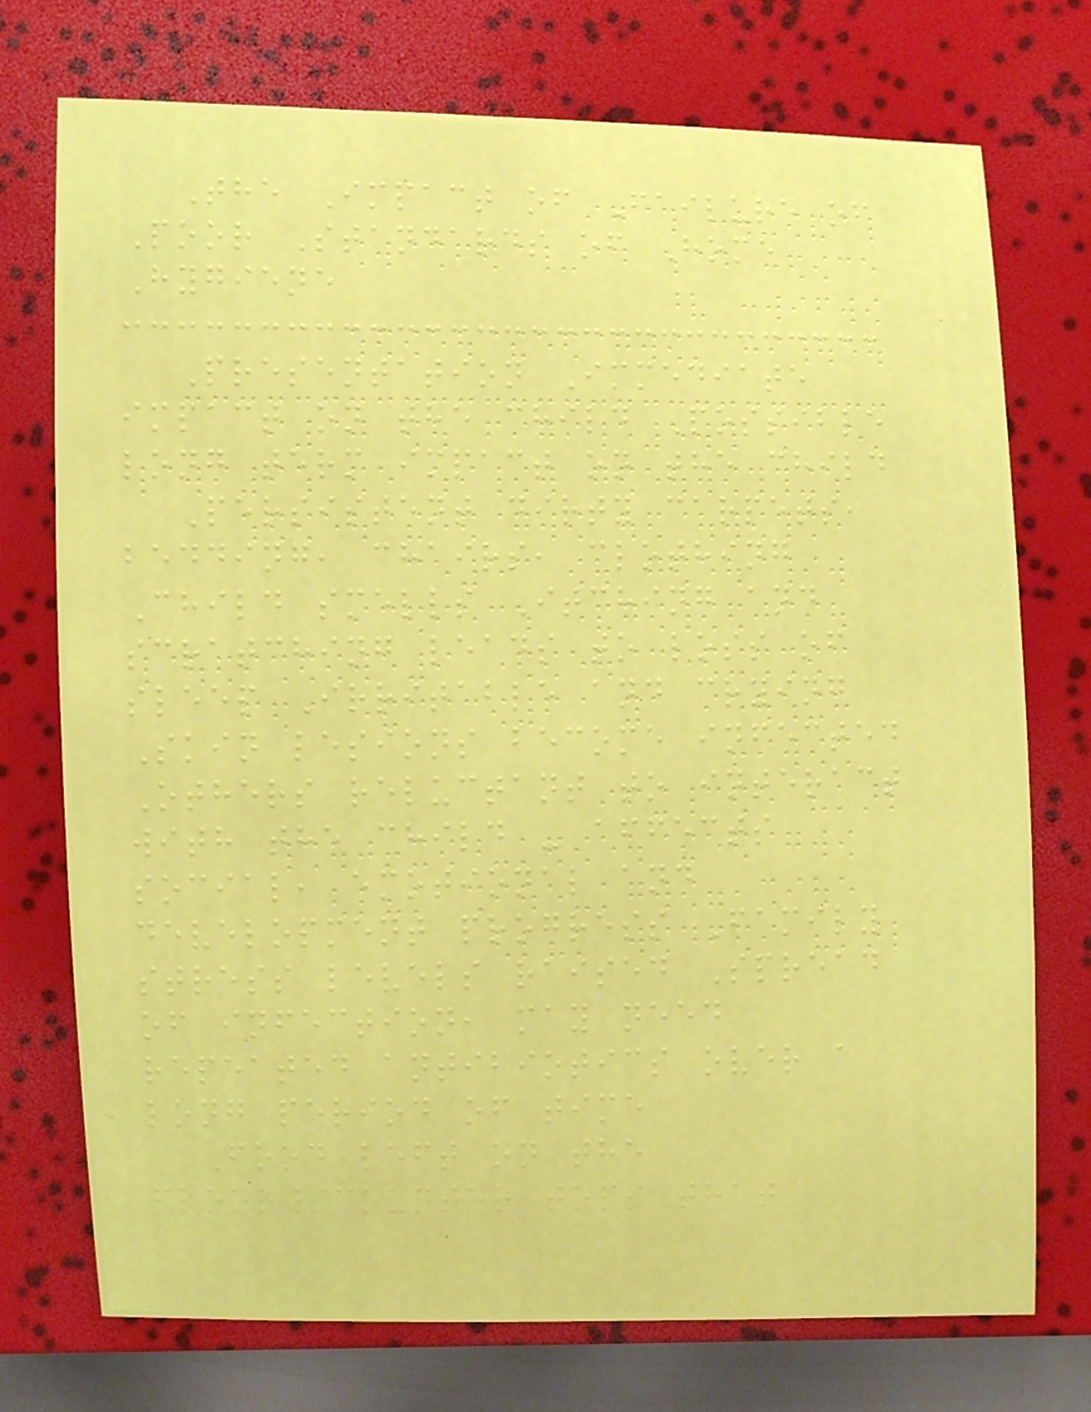The Impact of Failure of
Poor Standards of Home
Hygiene
Presentation Immediate
impact on the child Possible
long term impact on the child
Persistent dirty carpets,
bedding, chairs, clothing
Child smells Itching and
scratching leads to loss of
sleep Irritable and crying
Skin lesions become infected
Others reluctant to interact
with the child - affects
social, emotional and
development progress Family
stress levels raised Spread
of infection, may need
repeated antibiotics over a
long period of time
Food left on the
floor/counter tops that
